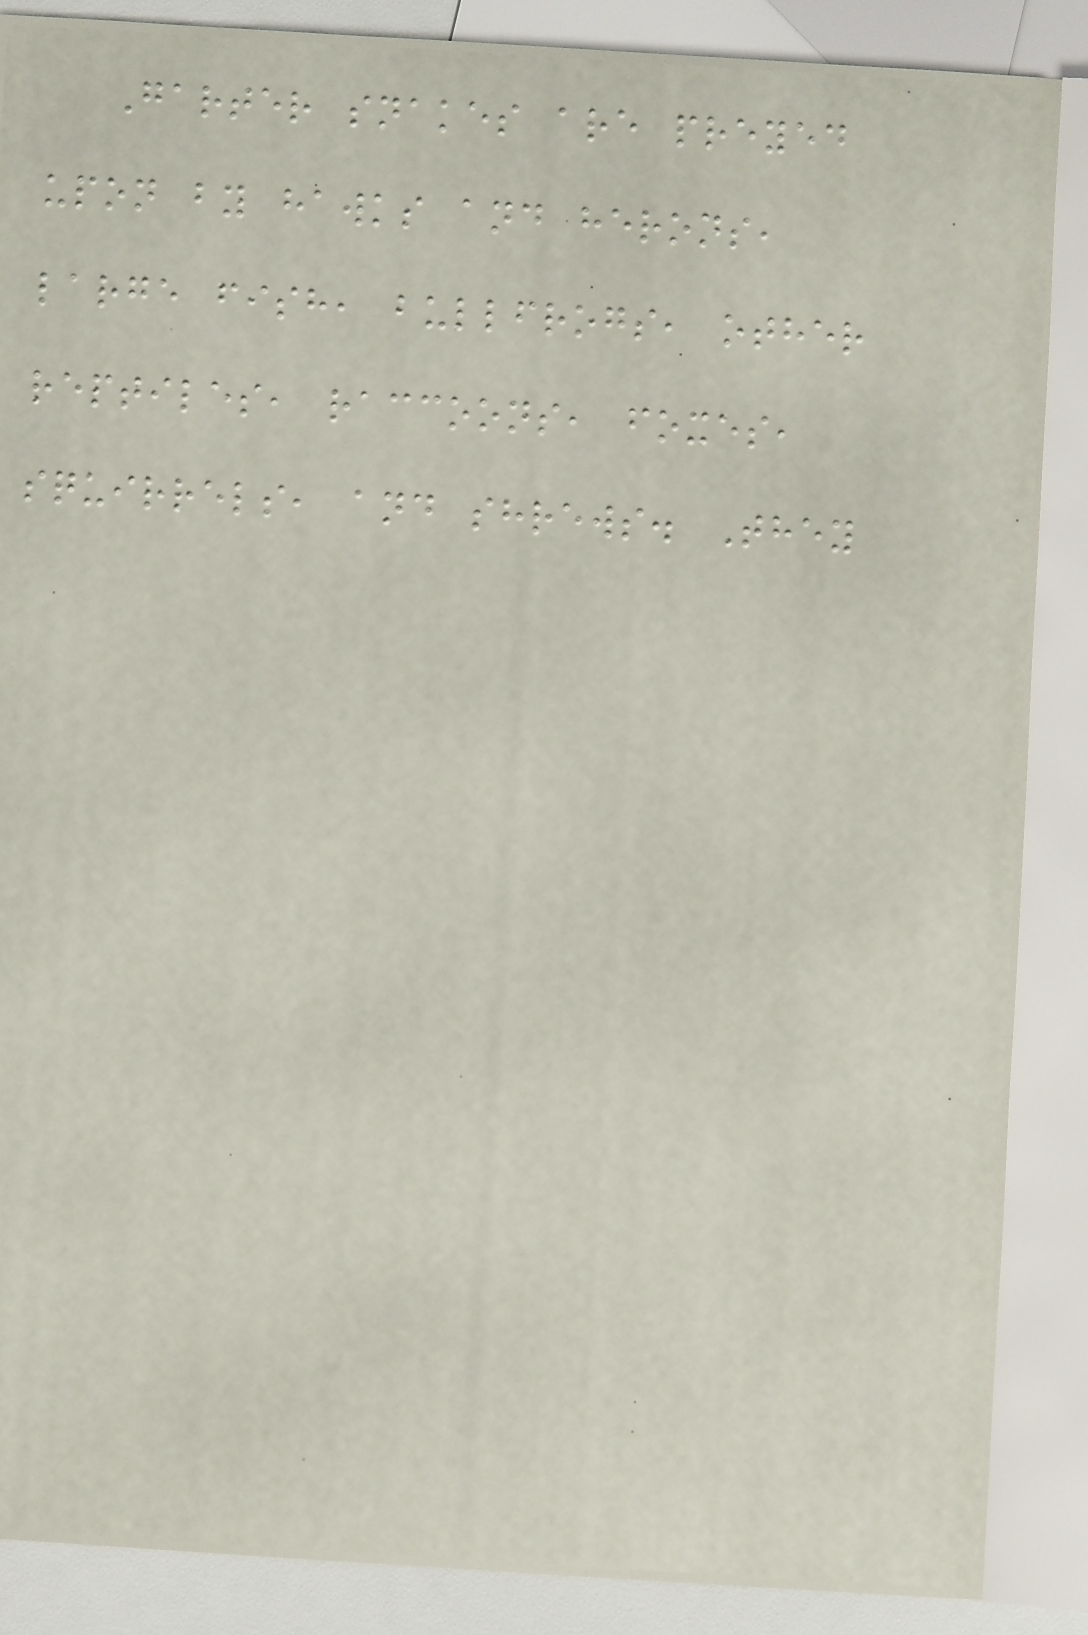Garter snakes are preyed
upon by hawks and herons,
large fish, bullfrogs, other
reptiles, raccoons, foxes,
squirrels, and shrews. They
